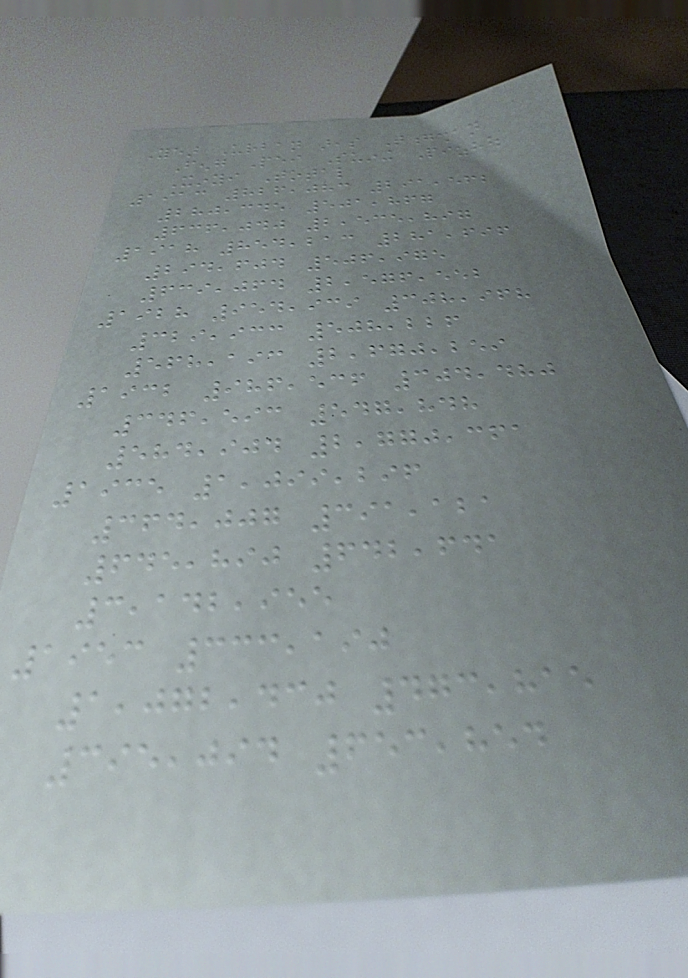Year Urban areas Tongshan
Feng Pei Suining Pizhou
Xinyi Total
1913 826,083 291,562
280,345 501,867
636,040 2,535,897
1918 854,213 281,696
294,604 506,975
639,064 2,576,552
1928 954,939 308,968
329,933 508,226
568,193 2,670,259
1932 986,536 304,480
346,593 547,848
584,904 2,770,361
1935 1,099,296
364,007 391,121
645,890 642,641
3,142,955
1953 333,190
1,072,430 473,815
395,094 653,854
